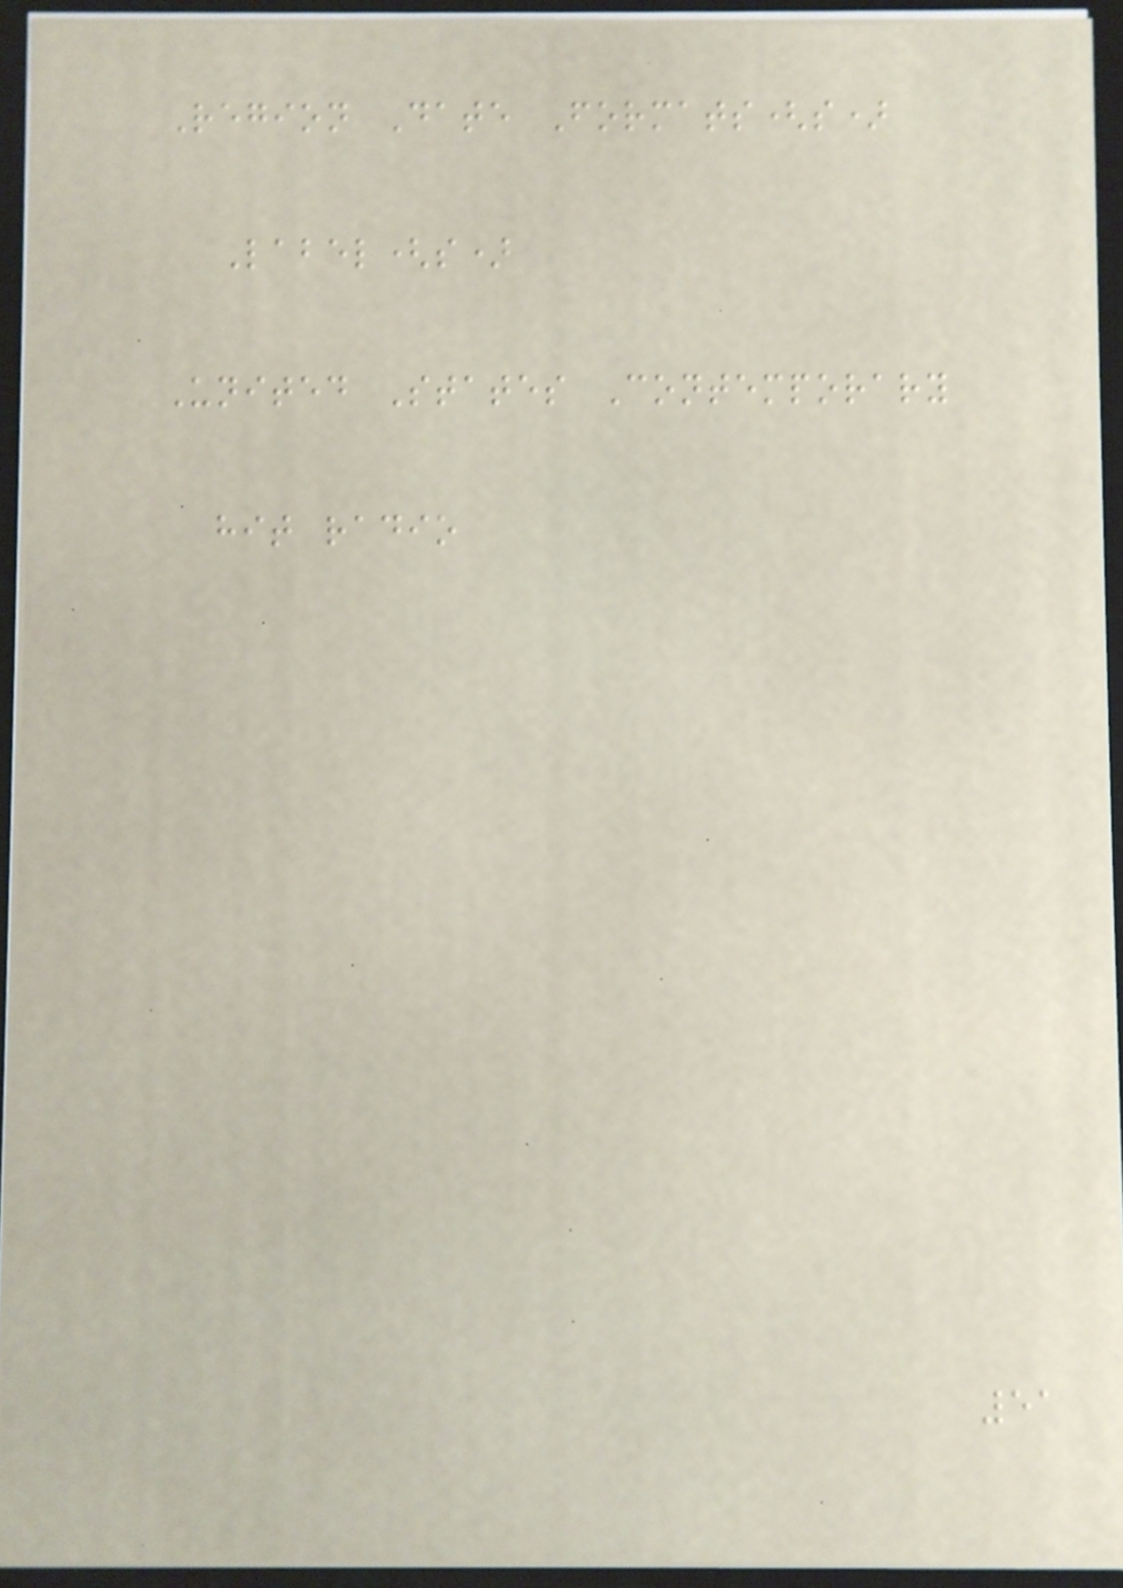Region Date Formats(s)
Label(s)
United States Contemporary
hit radio
51
